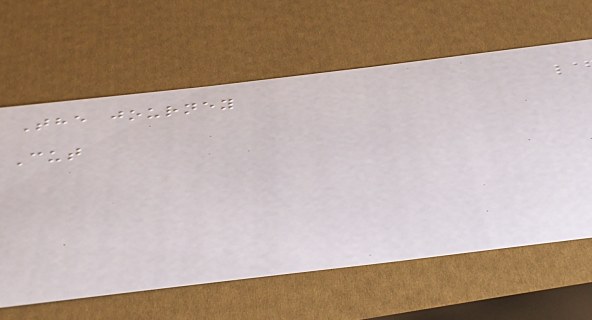The journey
Cut
